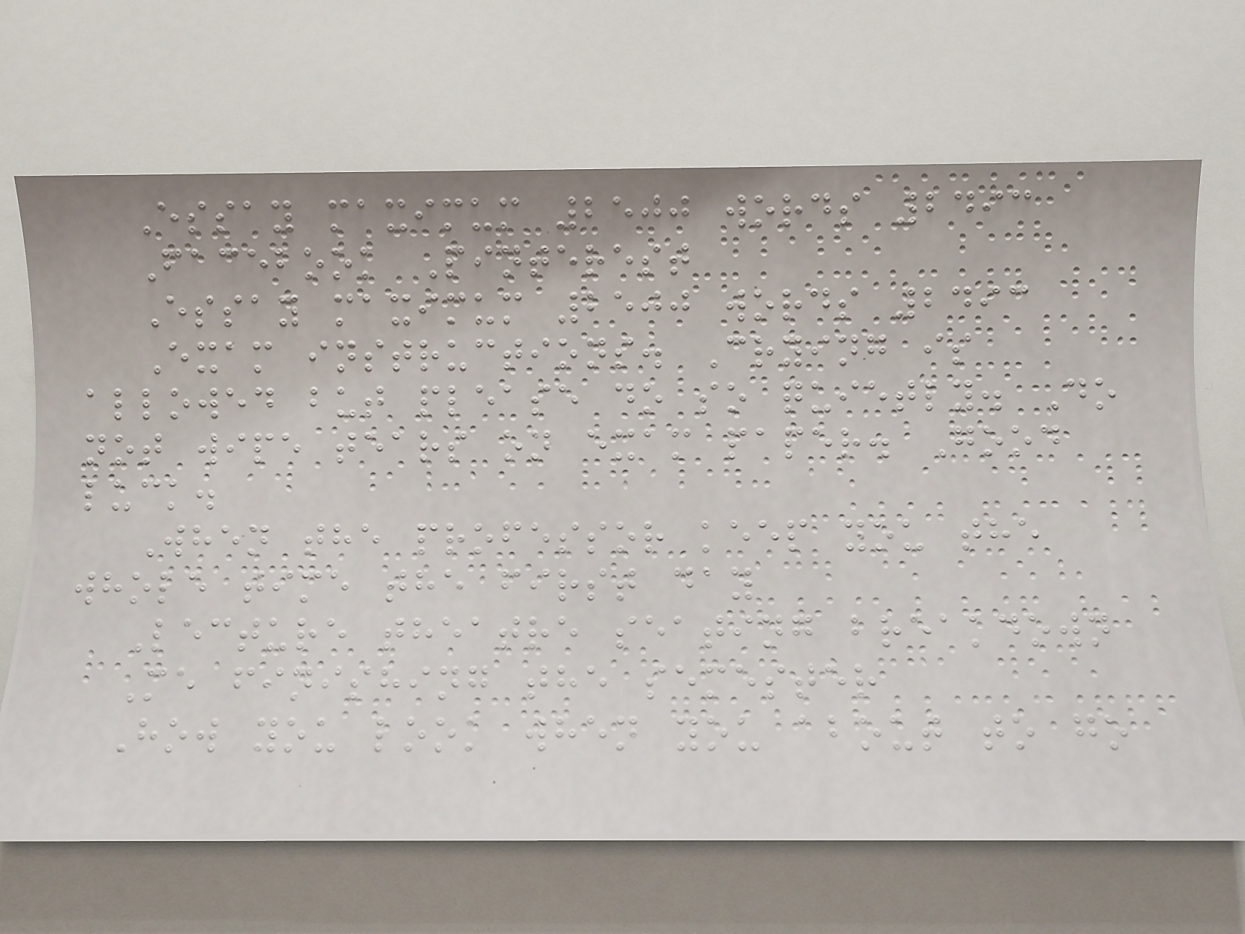Essay maximum 2500 words 2493
Facebook Pinterest
Essay maximum 2500 words 2493
Exam instructions. Crying is
allowed but please do so quietly. Do
not wipe tears on exam paper. Good
luck.
When the professor keep you the
whole time the first day
Lecture theatre seating breakdown
Me finishing the semester
How you look when you about to go
